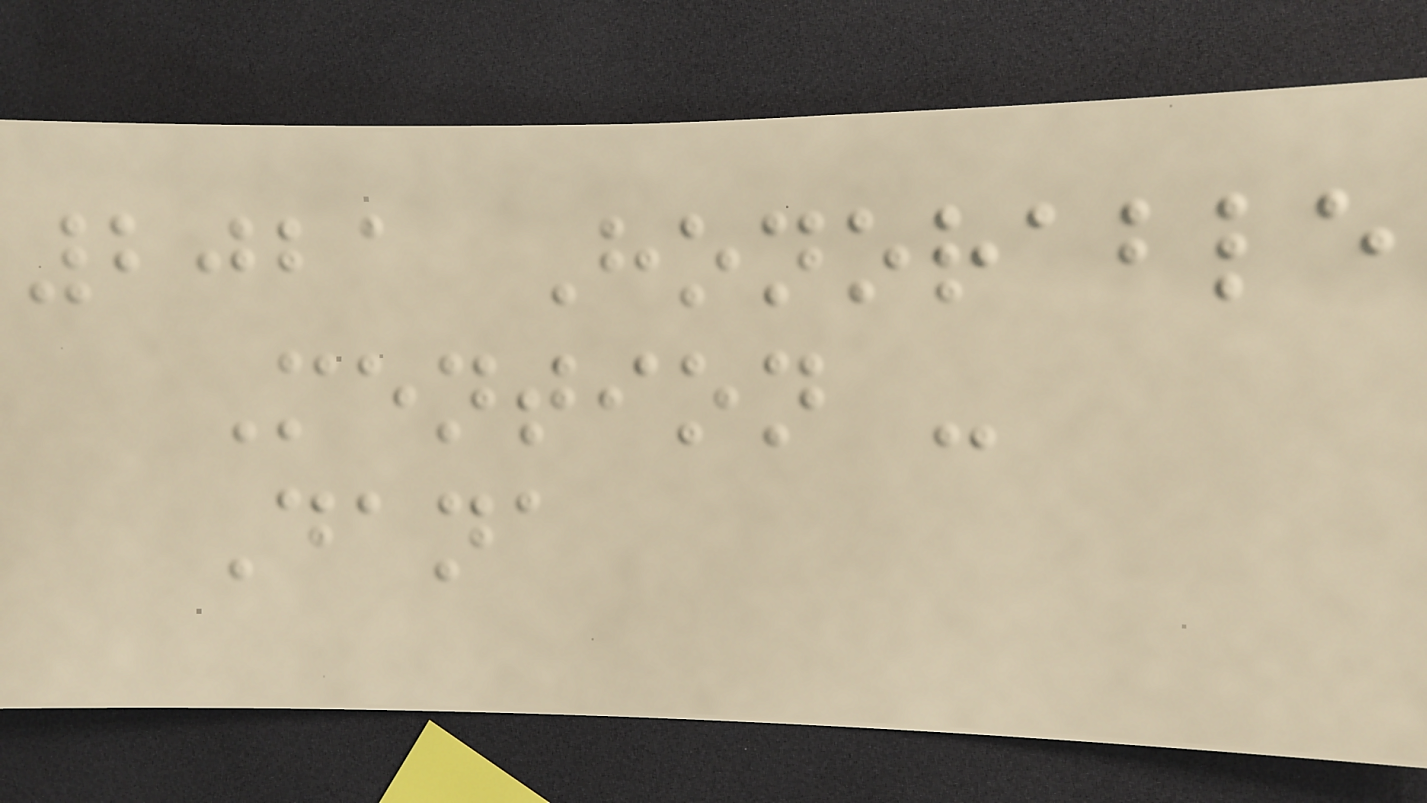2021 Honorable
Mention -
Dana
